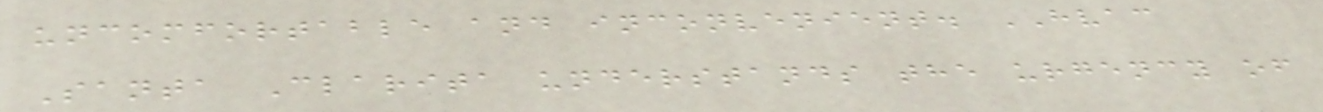uncomfortable and inconvenient. HVAC
Santa Clarita understands the urgency of
